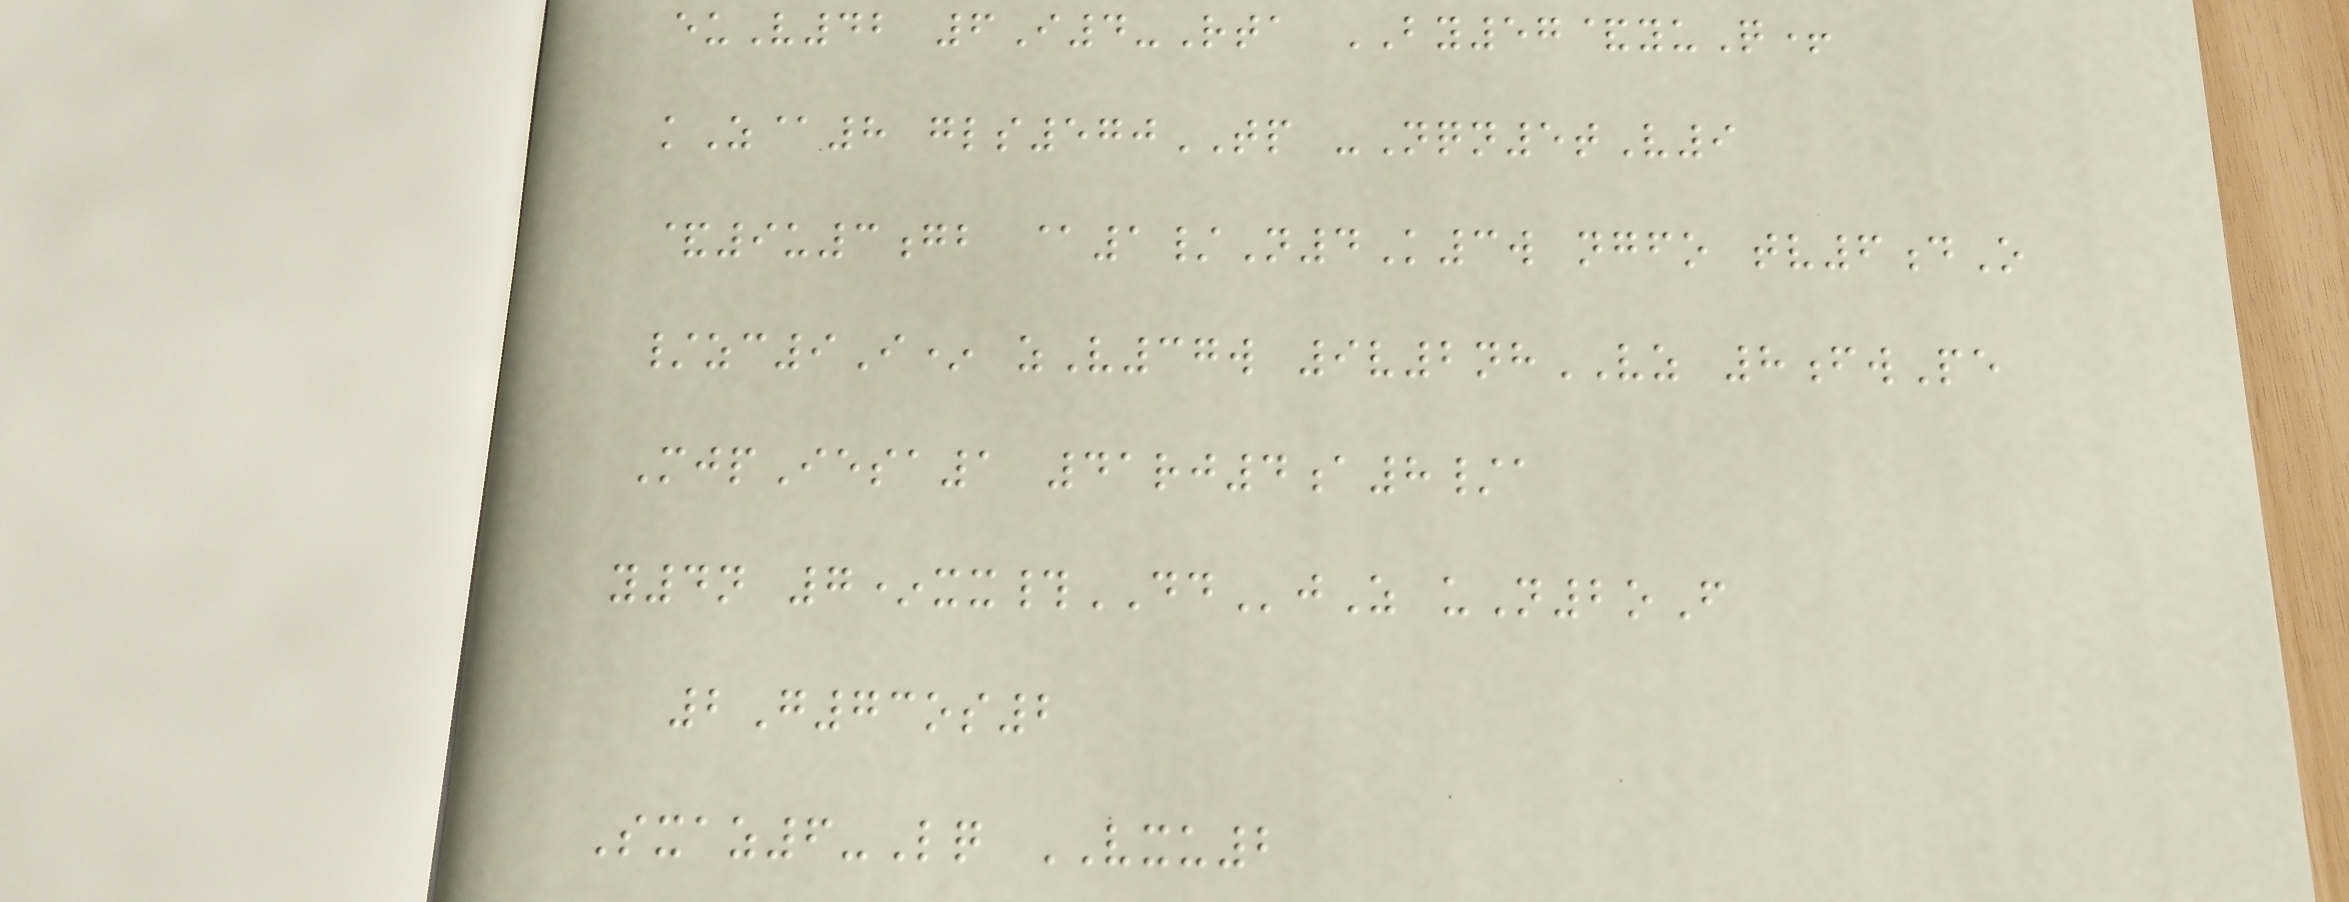euV42 6I4-Rta BY57&yuQ+
kZ@8 gls570TP -Nqn5tV9
&9u3gb @1/N4K3w ngfo tv6dO
/zc9I* zV37w 9v2nhVZ 8fwPe
MjpIesa1 41rj4a8/a
y4n 7*xx#DDjZ uN2oF
2G73os2
Sxaz6-Lq VXU2
